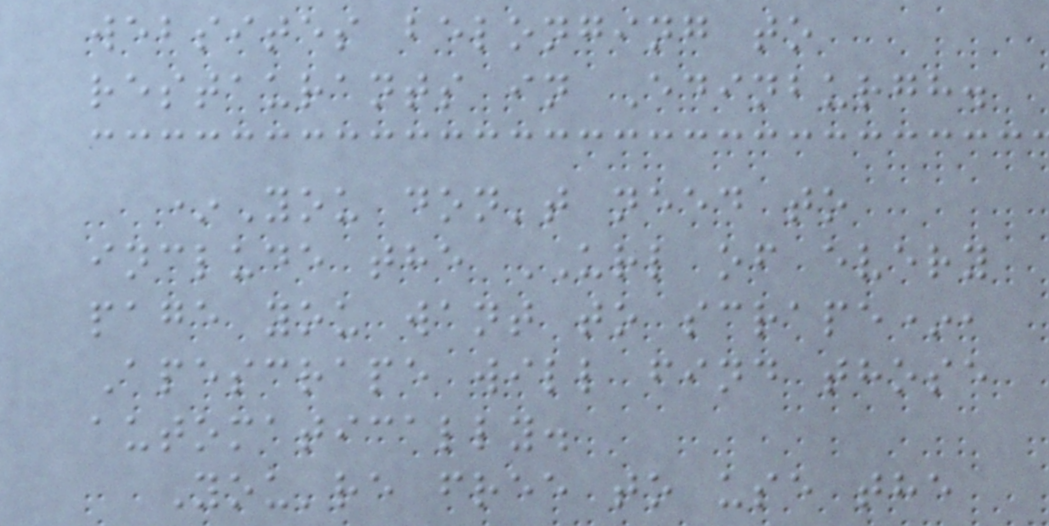websites belonging to
restaurants in Edinburgh.
*You don't need to
include the URL of every
page you want to scrape*,
Apescrape will find those
automatically.
You're free to use the
